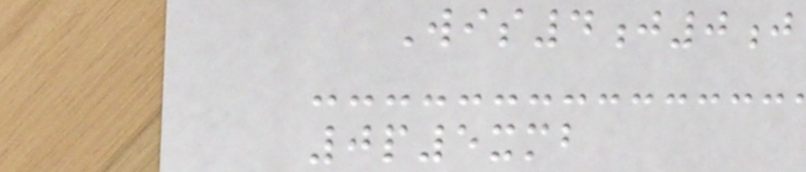Wis4j0j
0p5xmb
